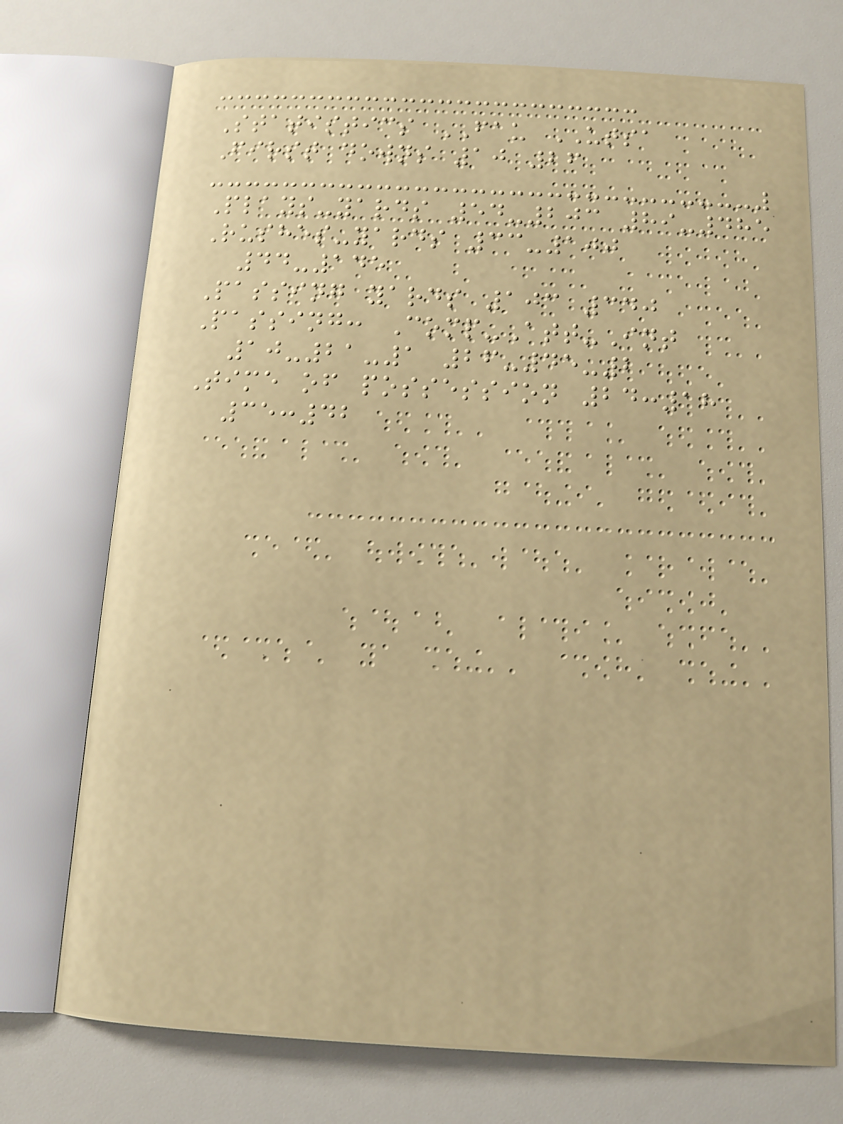Statistics FAU UTSA
First downs 10 26
Plays-yards 54-203 89-485
Rushes-yards 33-100
44-145
Passing yards 103 340
Passing: Comp-Att-Int
10-21-1 26-45-2
Time of possession 24:18
35:42
